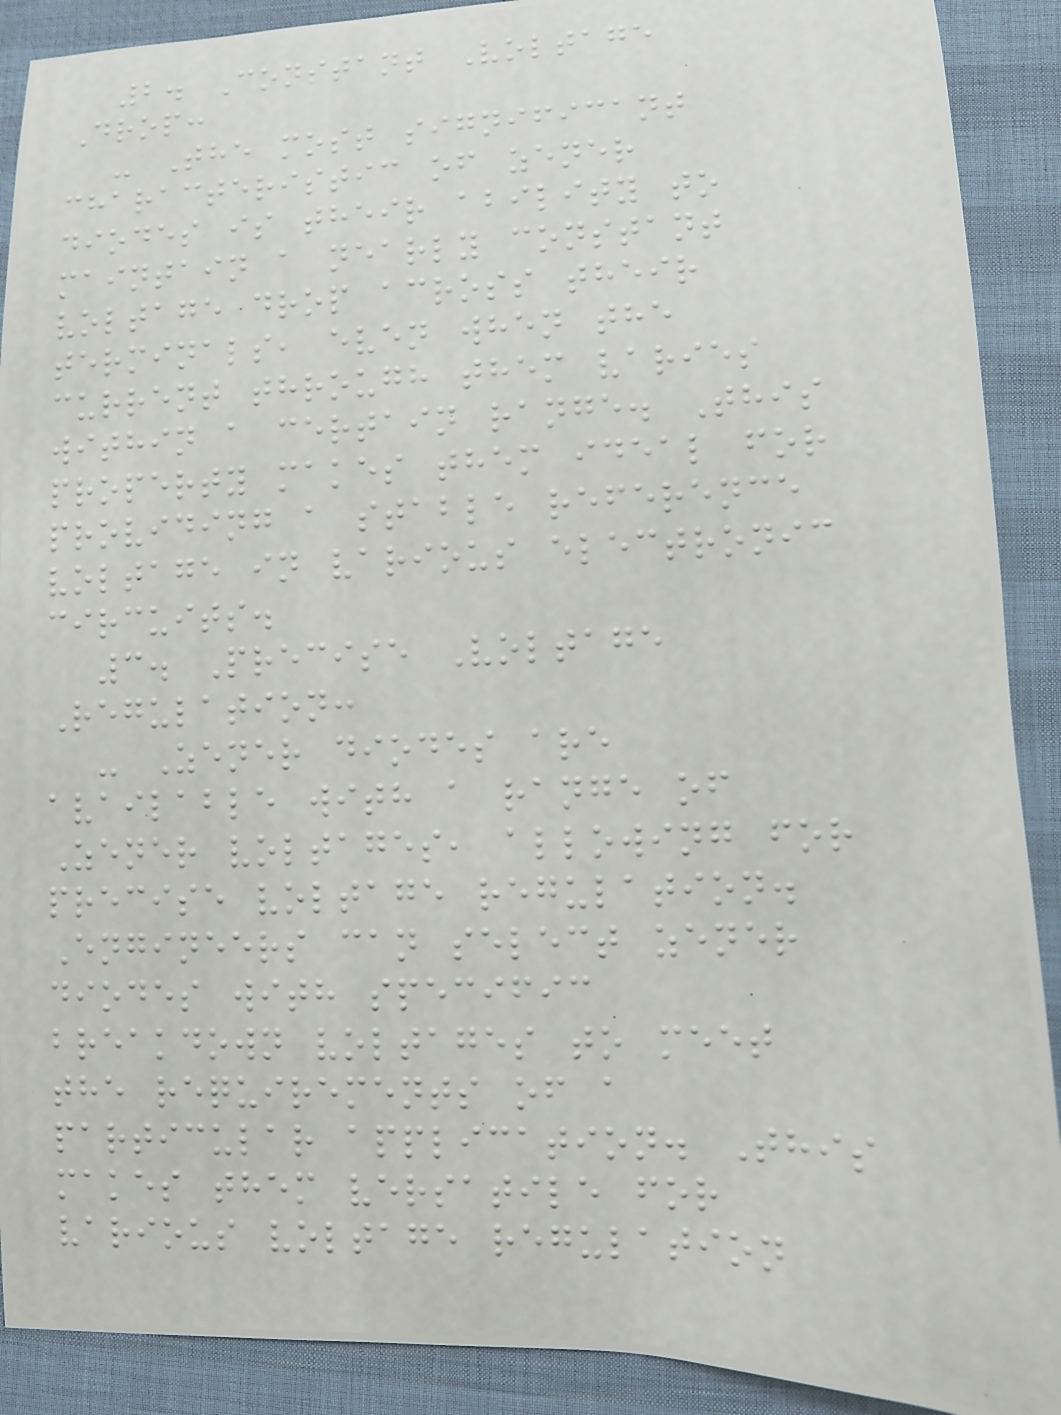2. Constant Voltage
Drop:
- The most significant
characteristic of zener
diodes is their ability to
maintain a nearly constant
voltage drop across their
terminals, even when the
current through them varies
within a certain range. This
property makes them ideal for
providing a stable reference
voltage in various electronic
circuits.
3. Precise Voltage
Regulation:
- Zener diodes are
available with a range of
Zener voltages, allowing for
precise voltage regulation.
Engineers can select zener
diodes with specific
breakdown voltages to meet
the requirements of a
particular application. This
makes them versatile for
various voltage regulation
